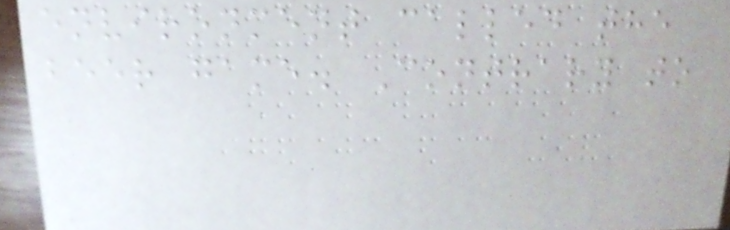environment called the
beer game. Contrary to
